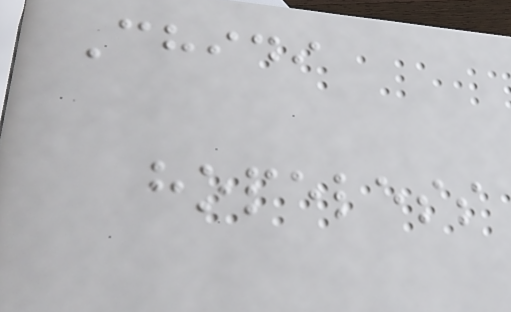Chidi
hopeless
